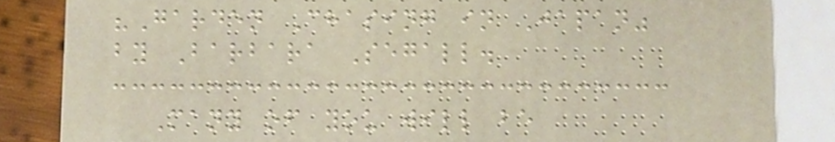"Garden Chasing in Japan"
by Barbara Segall.
Many of you will be
